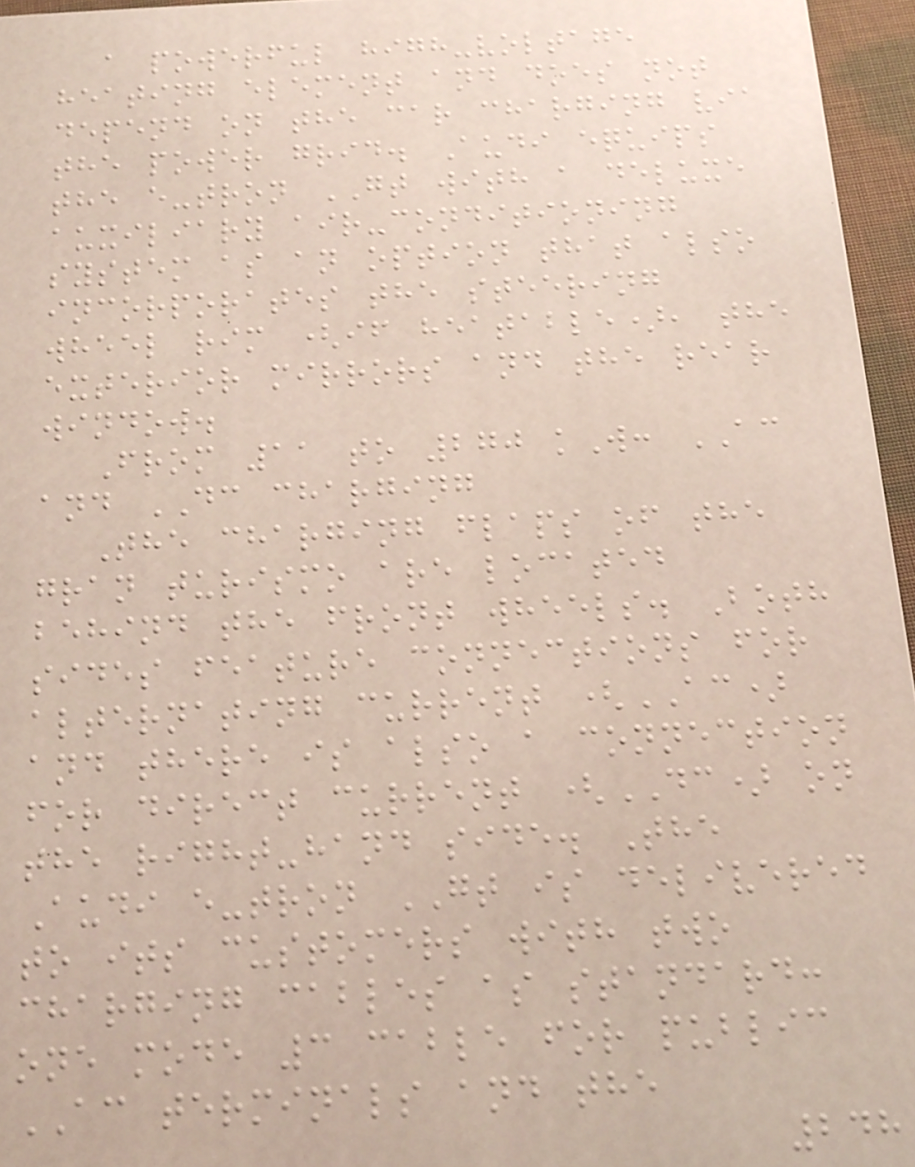a powerful high-voltage
heating element and does not
depend on the car charging via
the power grid. Audi equips
the e-tron GT with a deluxe
auxiliary air-conditioning
system as an option that also
incorporates the steering
wheel rim (if heatable), the
exterior mirrors and the rear
window.
From 11 to 270 kW: AC
and DC charging
The charging flaps of the
gran turismo are located
behind the front wheels. Both
sides feature connections for
alternating current (AC)
and there is also a connection
for direct current (DC) on
the right-hand side. The
Audi e-tron GT is delivered
to its customers with two
charging cables as standard:
one mode 3 cable for public
AC terminals and the
248
